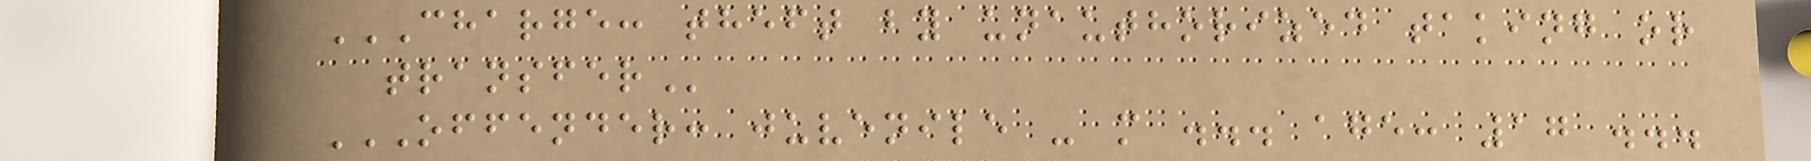CHARGE: THEFT BY UNAUTHORIZED TAKING OR
TRANSFER
OFFENDER: JUVENILE - M ... AGE: 17 ...
